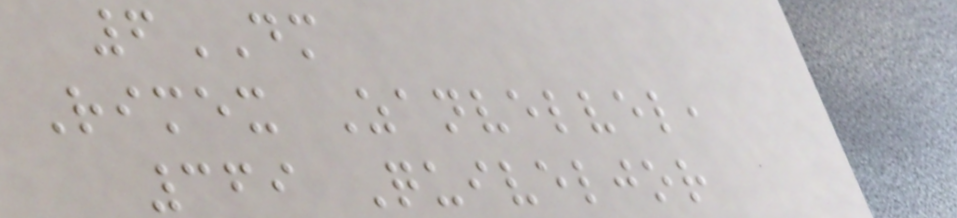6DM
Rimex Zanvelvel,
369 Quiveljor
